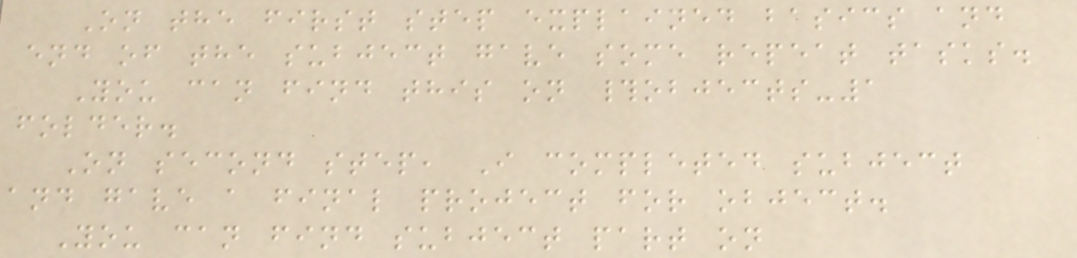On the first step explained basics and
end of the subject gave some repeat tasks.
You can find this on #objects-1
folder.
On second step, I completed subject
and gave a final project for object.
You can find subject part on
